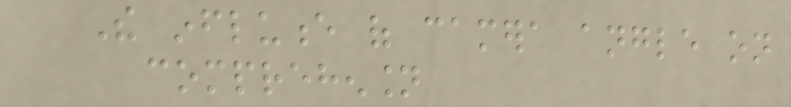The influence of camera angle on
comprehension
